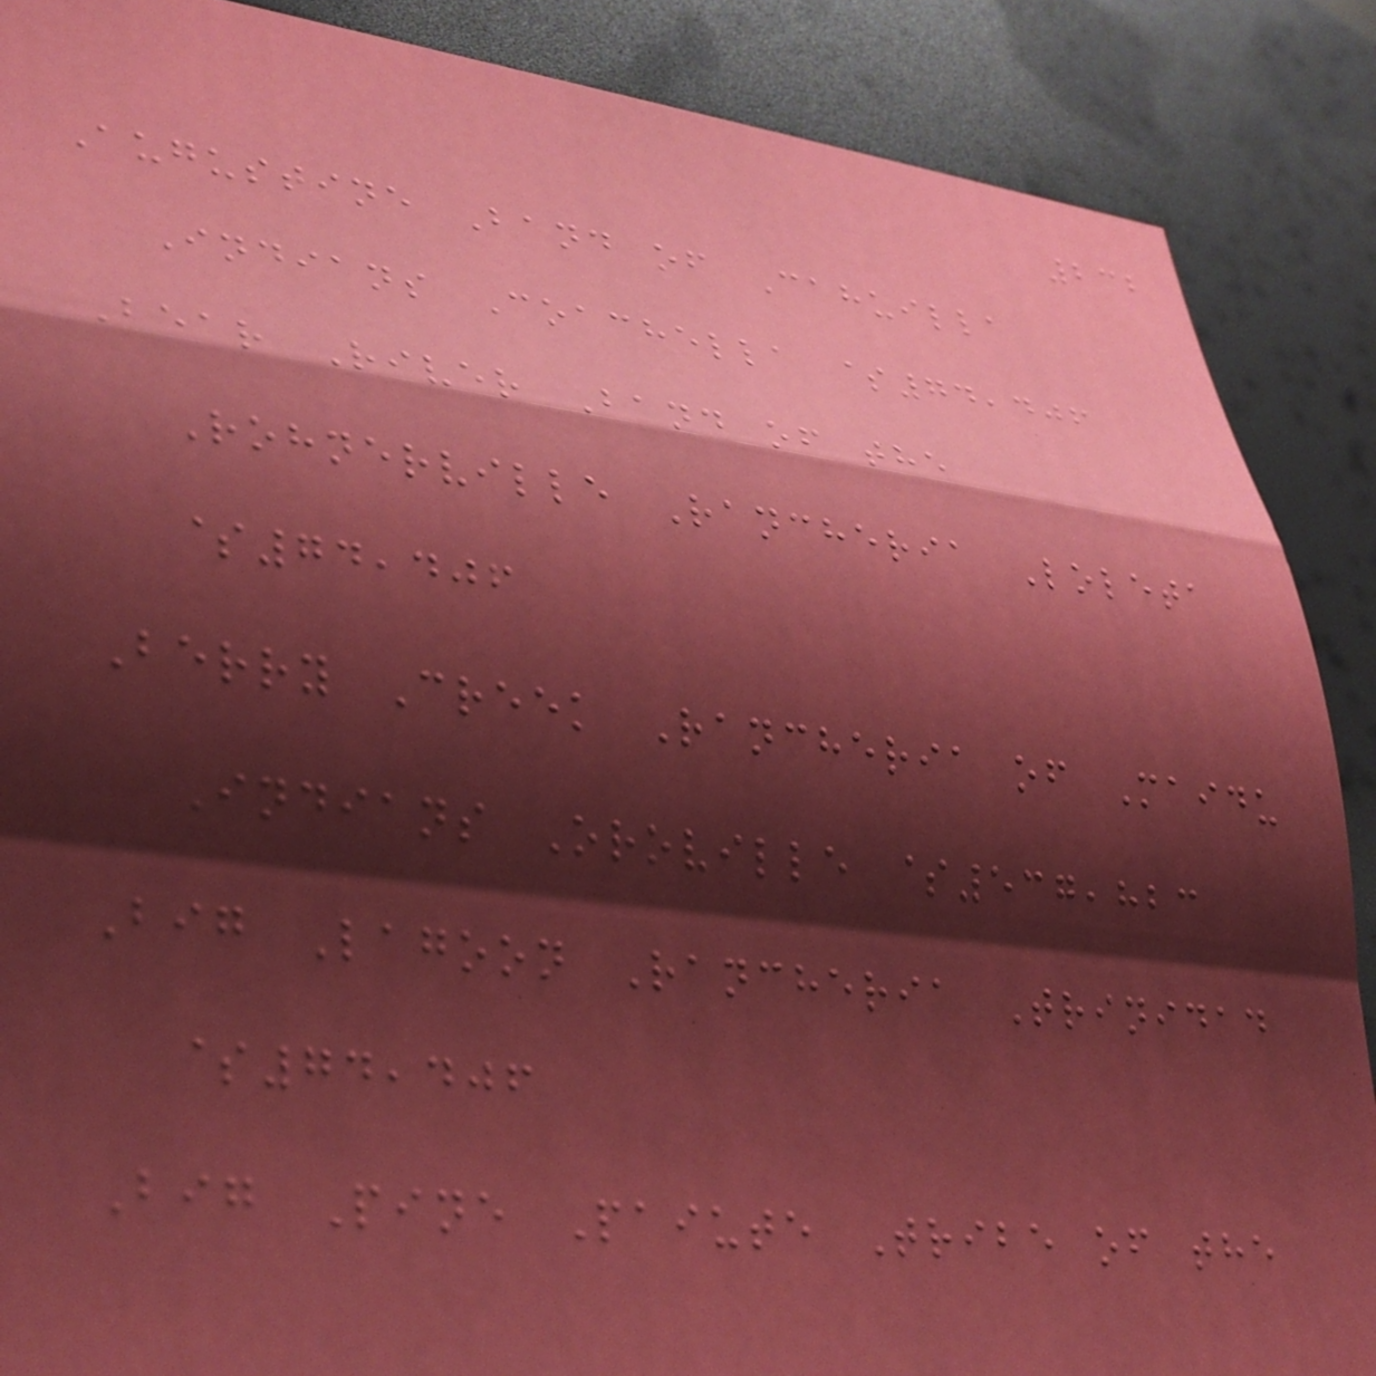232
Augustine Band of Cahuilla
Indians Coachella $74,406
Bear River Band of the
Rohnerville Rancheria Loleta
$74,406
Berry Creek Rancheria of Maidu
Indians Oroville $537,823
Big Lagoon Rancheria Trinidad
$74,406
Big Pine Paiute Tribe of the
